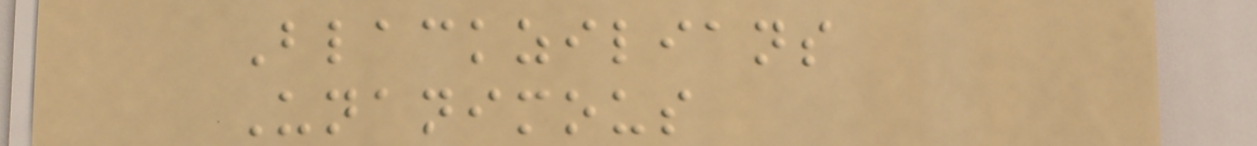Blackzilians
Unanimous
